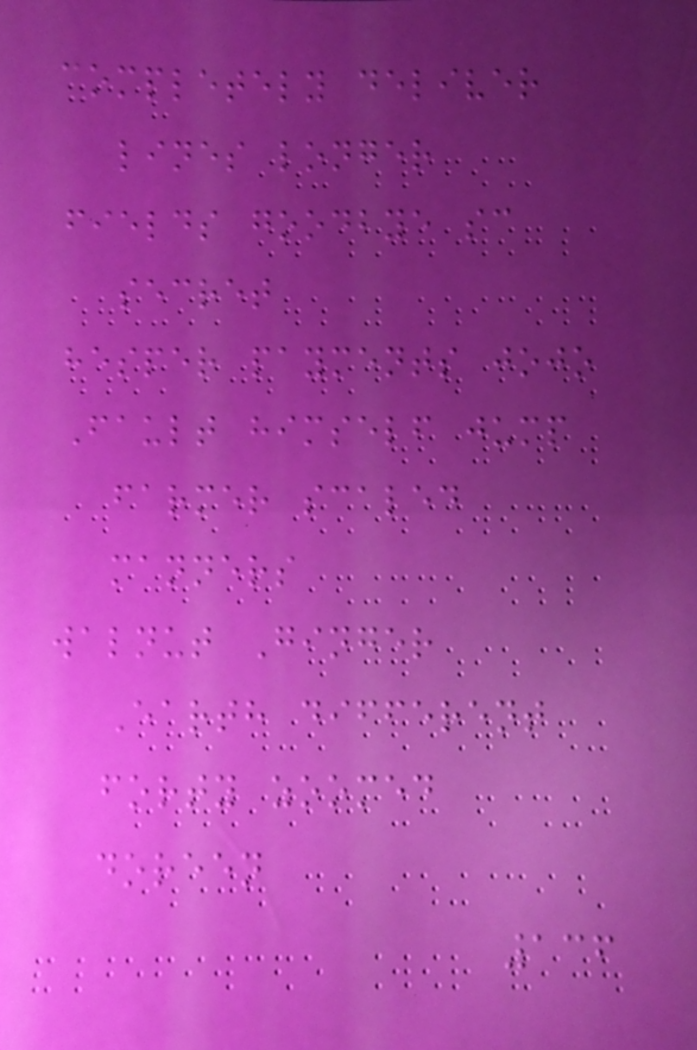completely deliver
lines longer
fields goodbye sc
secret
hesper payments jojo
Fault himself jump
farmer scaled
manners
walnut Ginger
Earth different
forty zoomed
doreen
136
